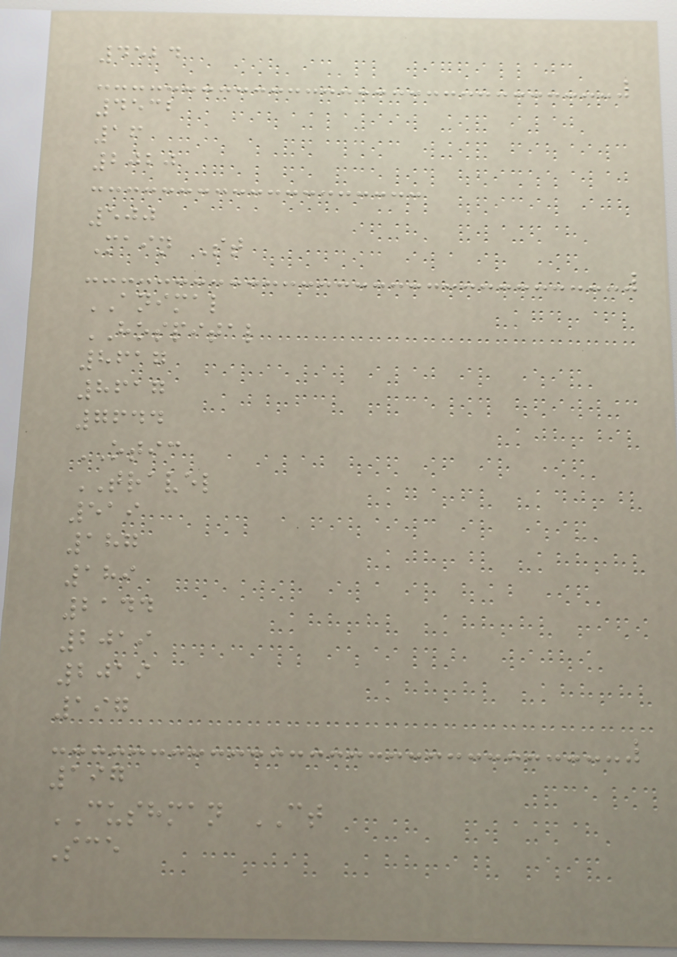4524
4532
16
2020
500
Main St
ANIMAL
HOSPITAL
8617
8617
7644
OTIC
TRAVEL
519
187
189
2144
2019
2019
197
197
CUSHMAN CT
Sce
